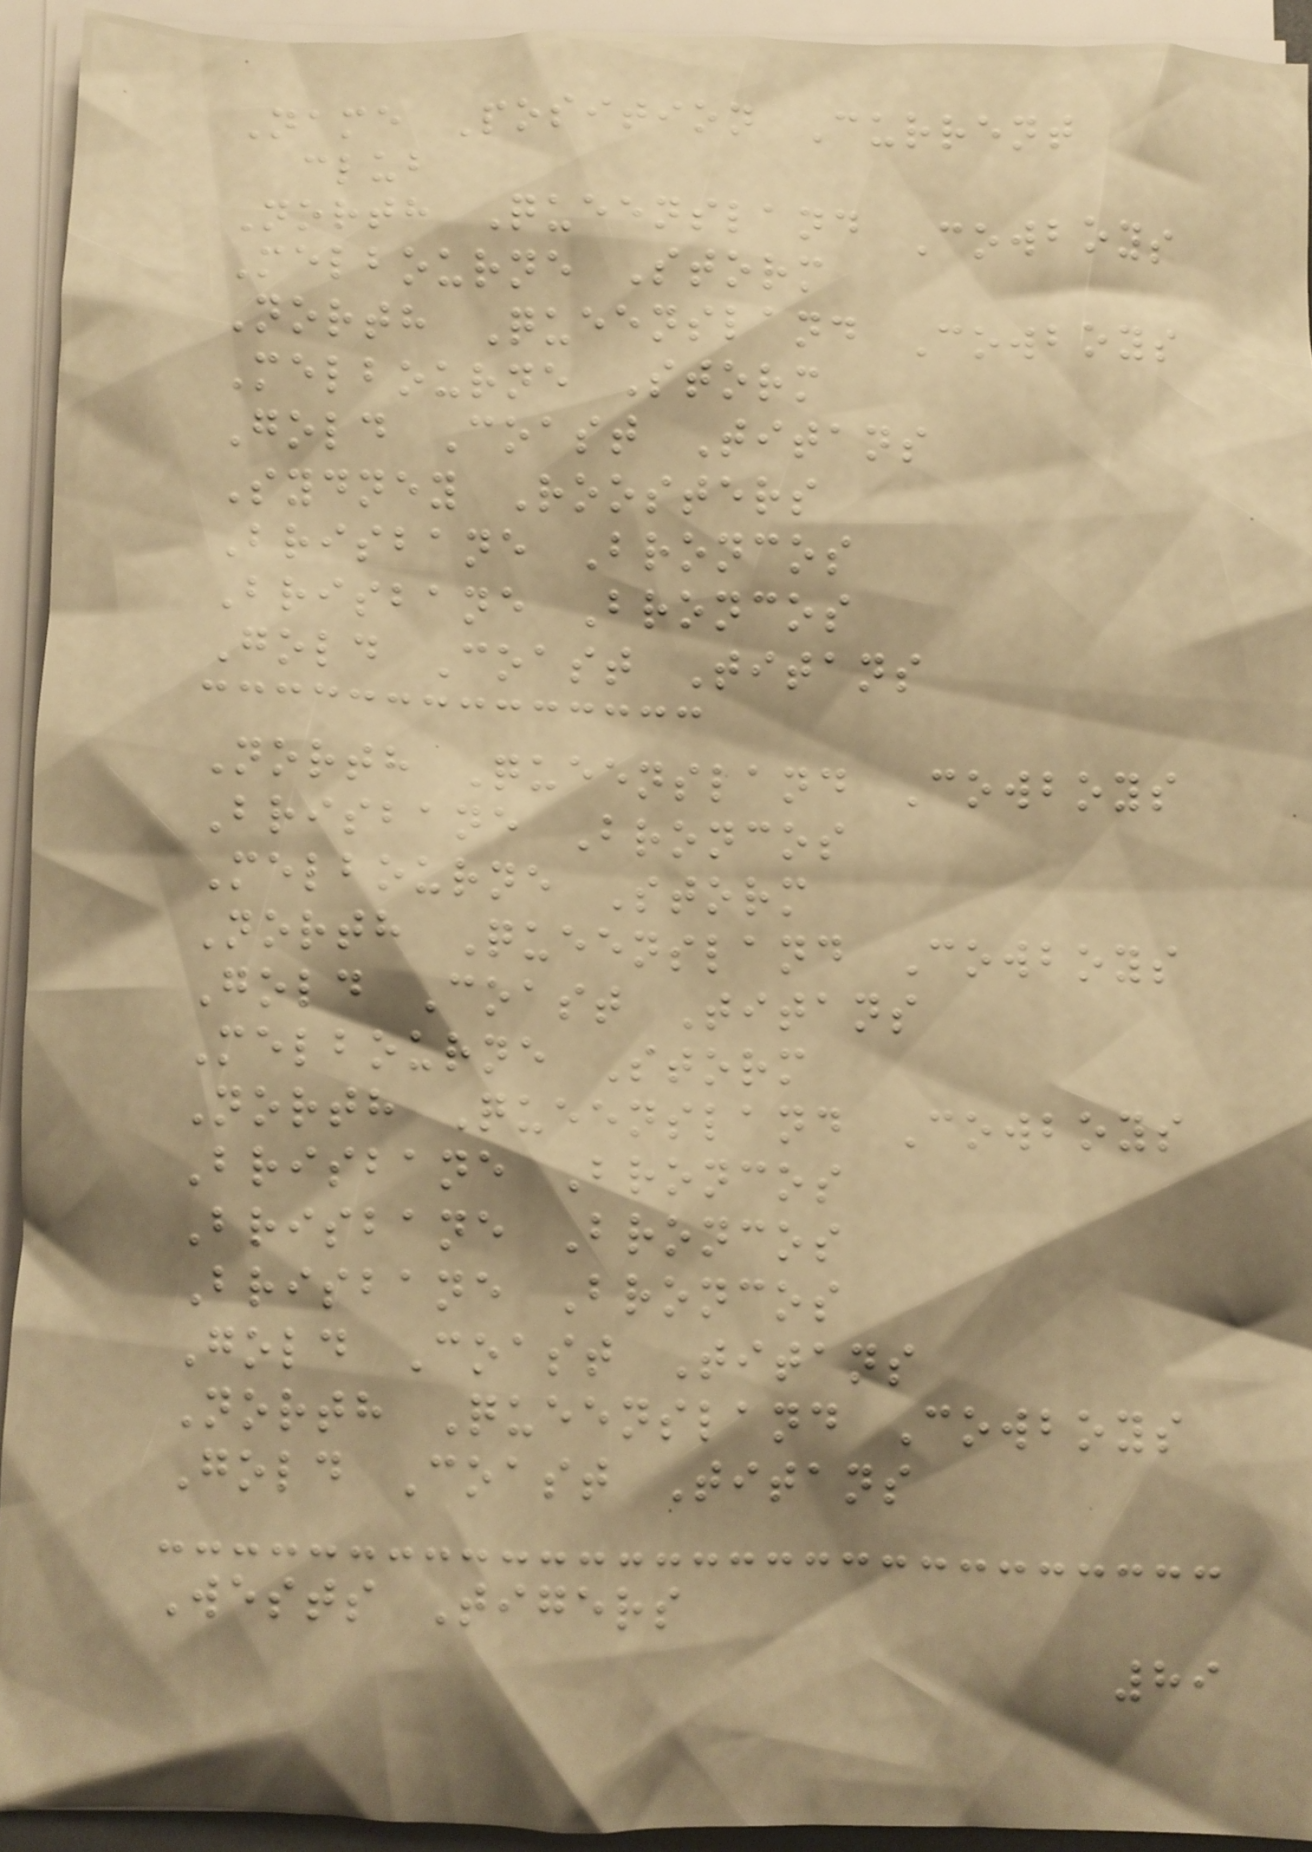Name Position Current
club
North Queensland Cowboys
Melbourne Storm
North Queensland Cowboys
Melbourne Storm
Gold Coast Titans
Sydney Roosters
Brisbane Broncos
Brisbane Broncos
Gold Coast Titans
North Queensland Cowboys
Brisbane Broncos
Melbourne Storm
North Queensland Cowboys
Gold Coast Titans
Melbourne Storm
North Queensland Cowboys
Brisbane Broncos
Brisbane Broncos
Brisbane Broncos
Gold Coast Titans
North Queensland Cowboys
Gold Coast Titans
Wests Tigers
89
